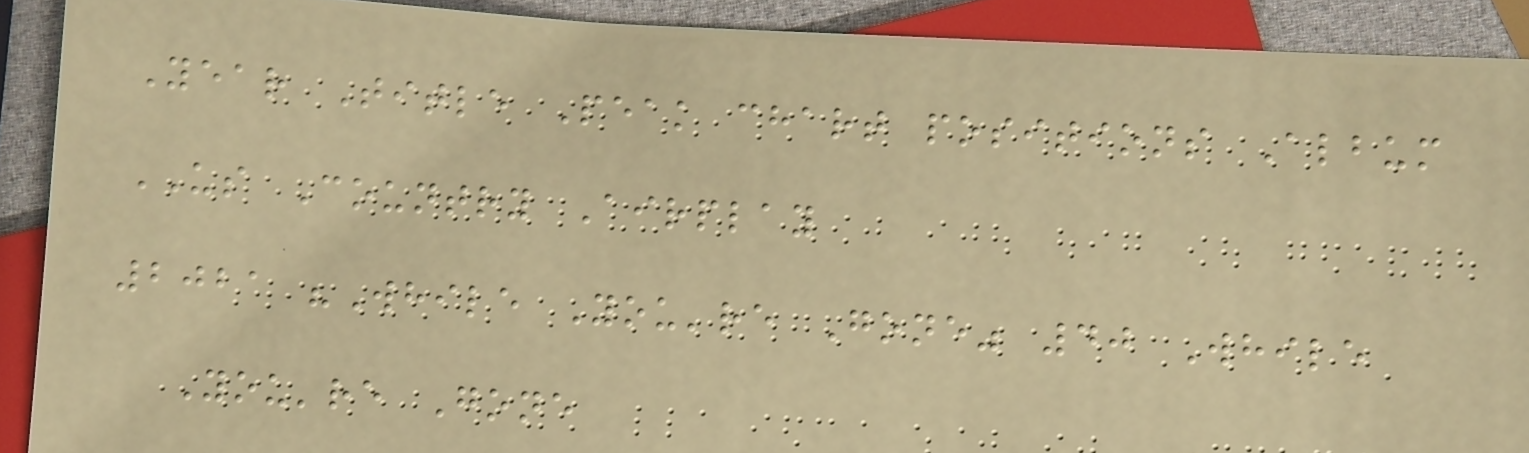Year Title Peak chart positions Album
US Country Airplay
2021 "While You're Gone" 40 While
You're Gone
